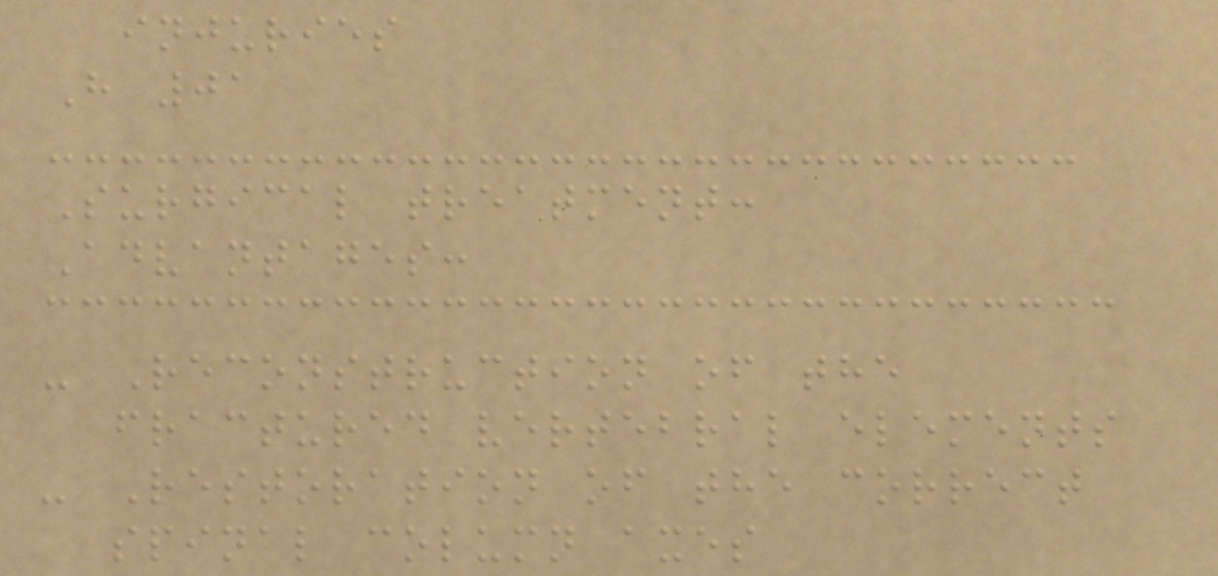injuries
H 01
Surgical treatment:
Advantages:
- Reconstruction of the
fractured vertebral elements
- Restoration of the correct
spinal column axes
